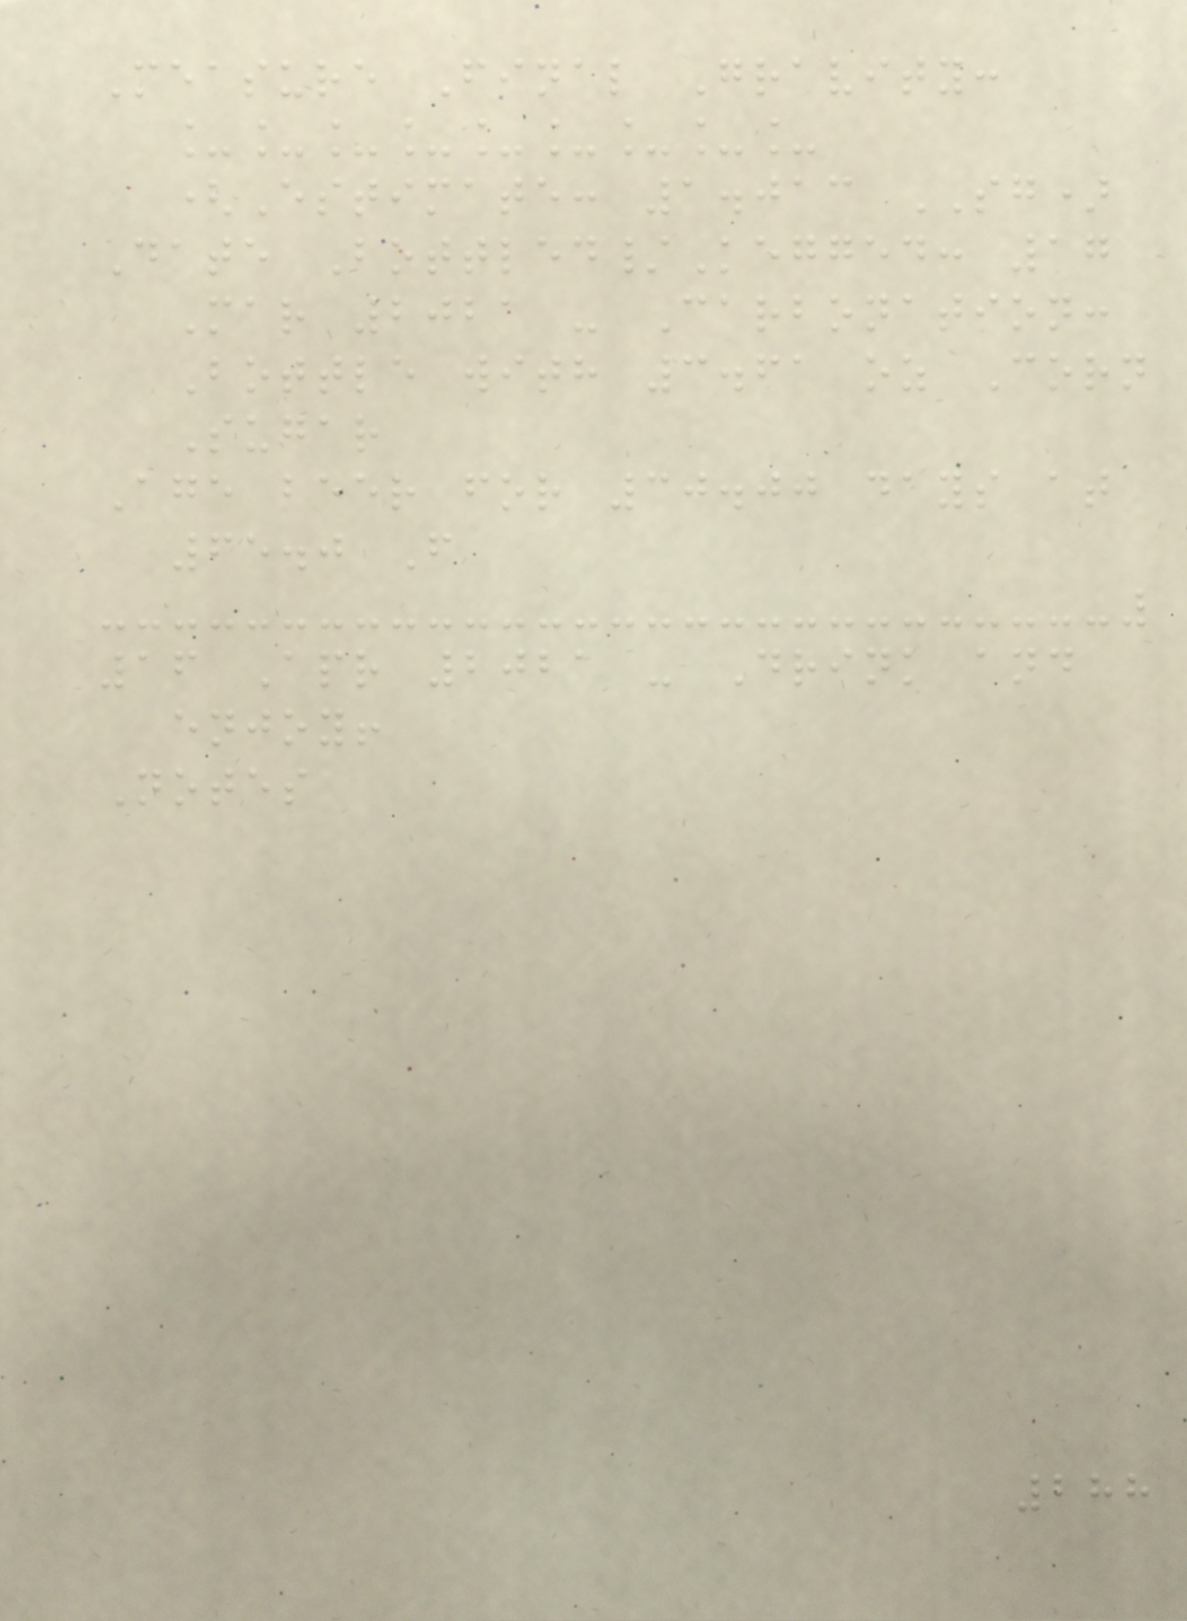Measure Final Gravity:
_________
(Estimate: 1.013 SG)
Date Bottled/Kegged: 17
Mar 2021 - Carbonation:
Bottle with 3.61 oz Corn
Sugar
Age beer for 30.00 days at
65.0 F
16 Apr 2021 - Drink and
enjoy!
Notes
288
